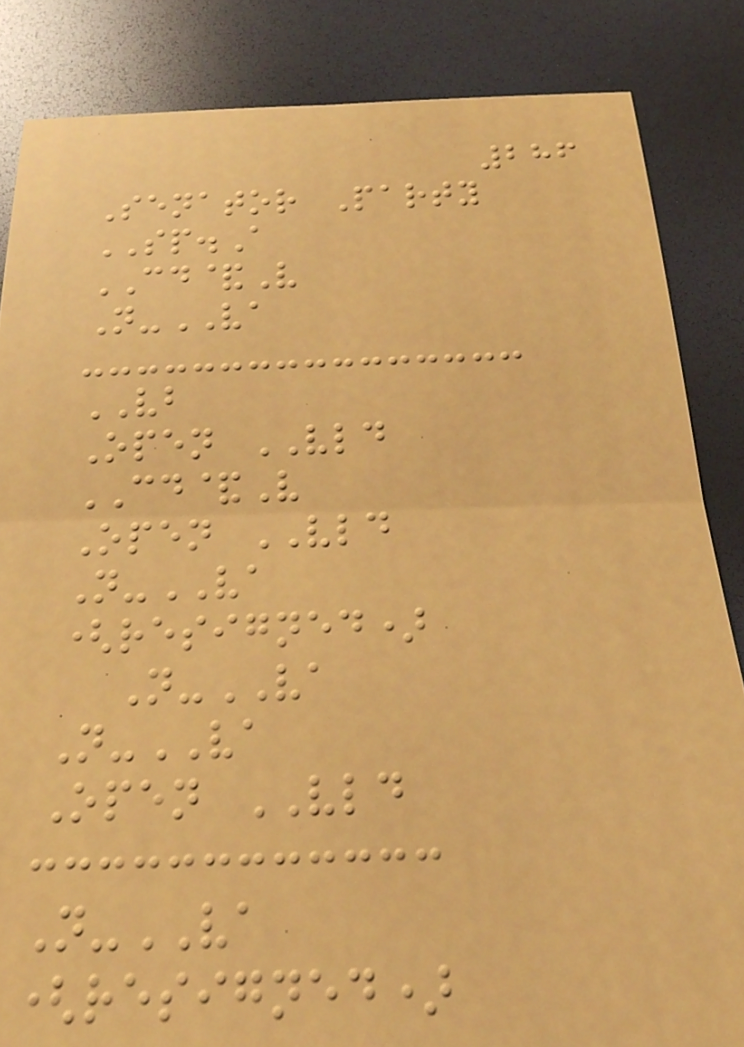286
Senator Party
SP.A
CD&V
N-VA
VB
Open VLD
CD&V
Open VLD
N-VA
(resigned)
N-VA
N-VA
Open VLD
N-VA
(resigned)
